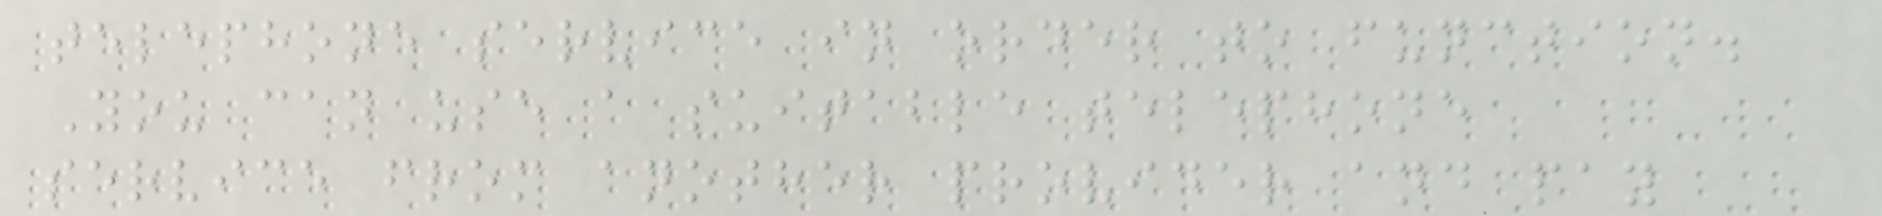telephone service in order to function.
You can use a suitable telephone
service from another provider and pay
